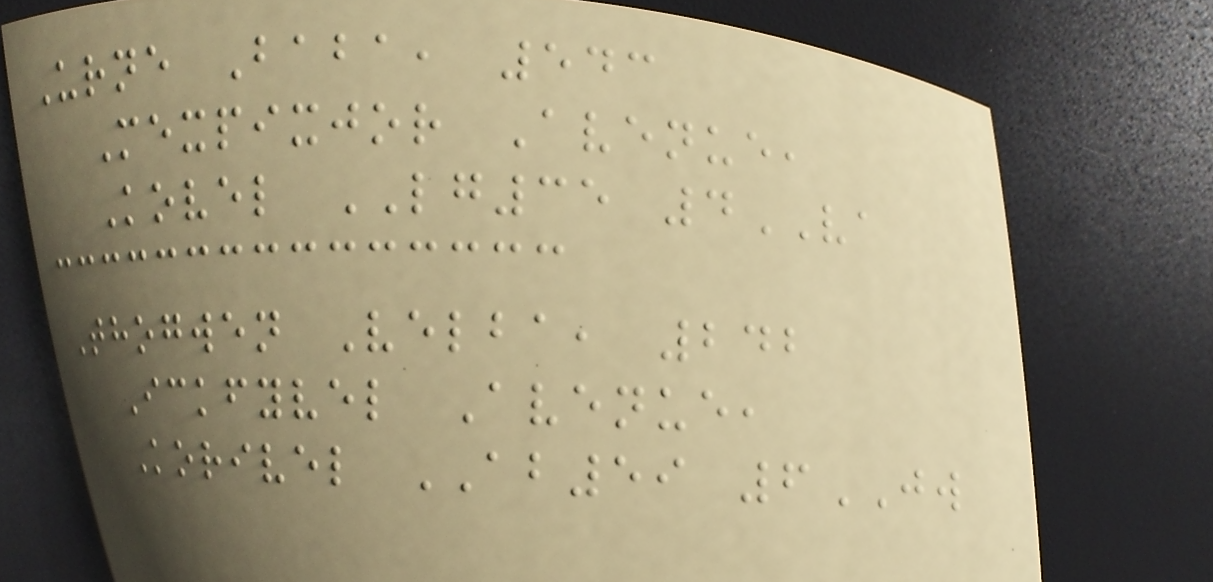Urne Baba, 543
Mexpixjor Avenue,
Kovel LG35 4VA
Thogwen Velba, 242
Ickfyvel Avenue,
Korivel AB59 6JW
